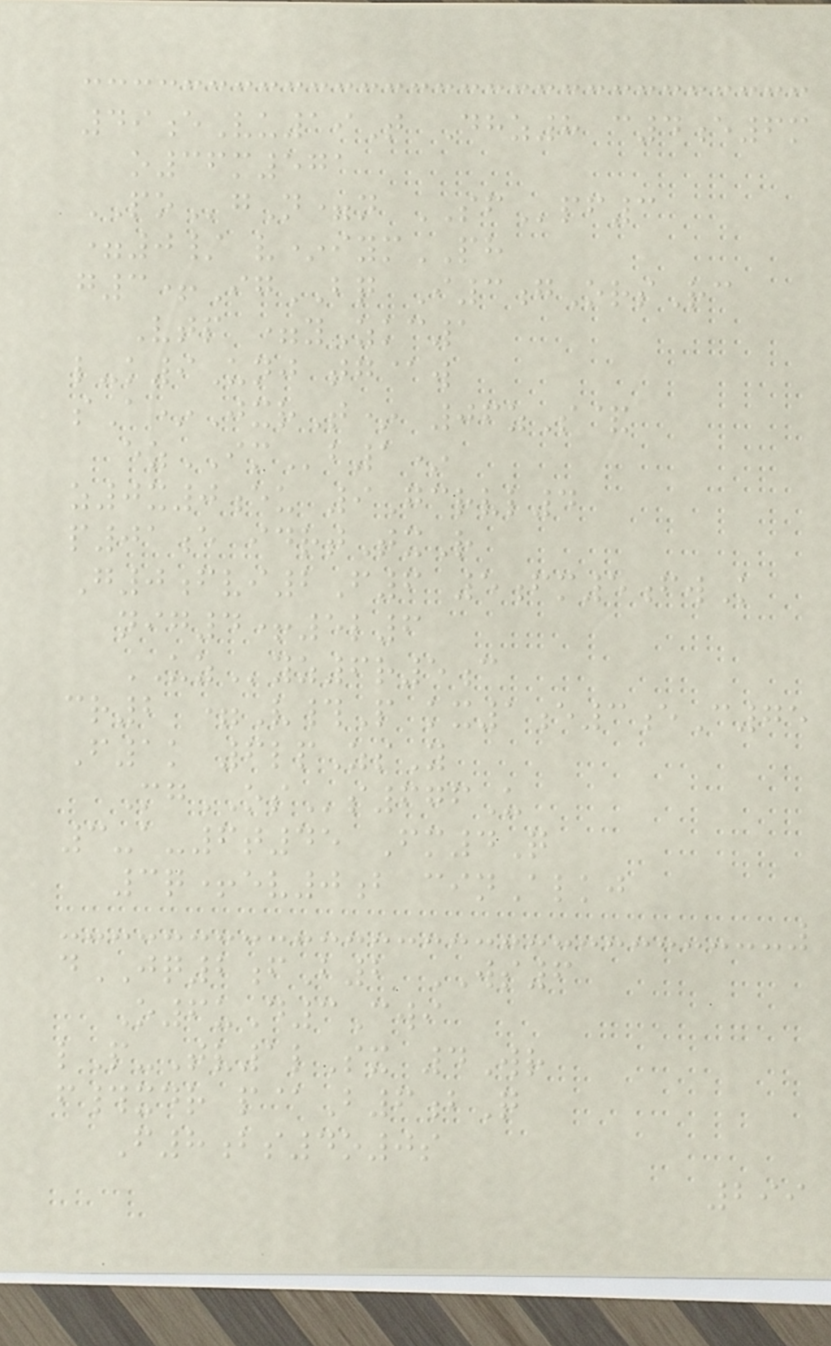49eVu19T Dhz8 c4e6m
o36m571
POgN=n SFpf3
=0/ v*iymPH
g3+IgBQ I3gOrsRc
Vtp =yZkc1
l-k9Unj tg@w
sA*JxrT* 06zS&
ezIMb1*
z0x0eu 9Gcrvl4
p01e idrtTxR
G0fvi2F6 5fm5fwK
nig4+5l6
UZyz6r5c
cr2 =V#P kx1e3eC75
F1k 6lpZsY
MgOSs676U
3-a-6t45 Fm4Q
3q+ev0b cinAlkj
dJQ2fB2 WS6
O6uD3Cwi
lP-Tv1lSx 4Wr
f#xdr p@B6bQ
F8bs4o0s
299
